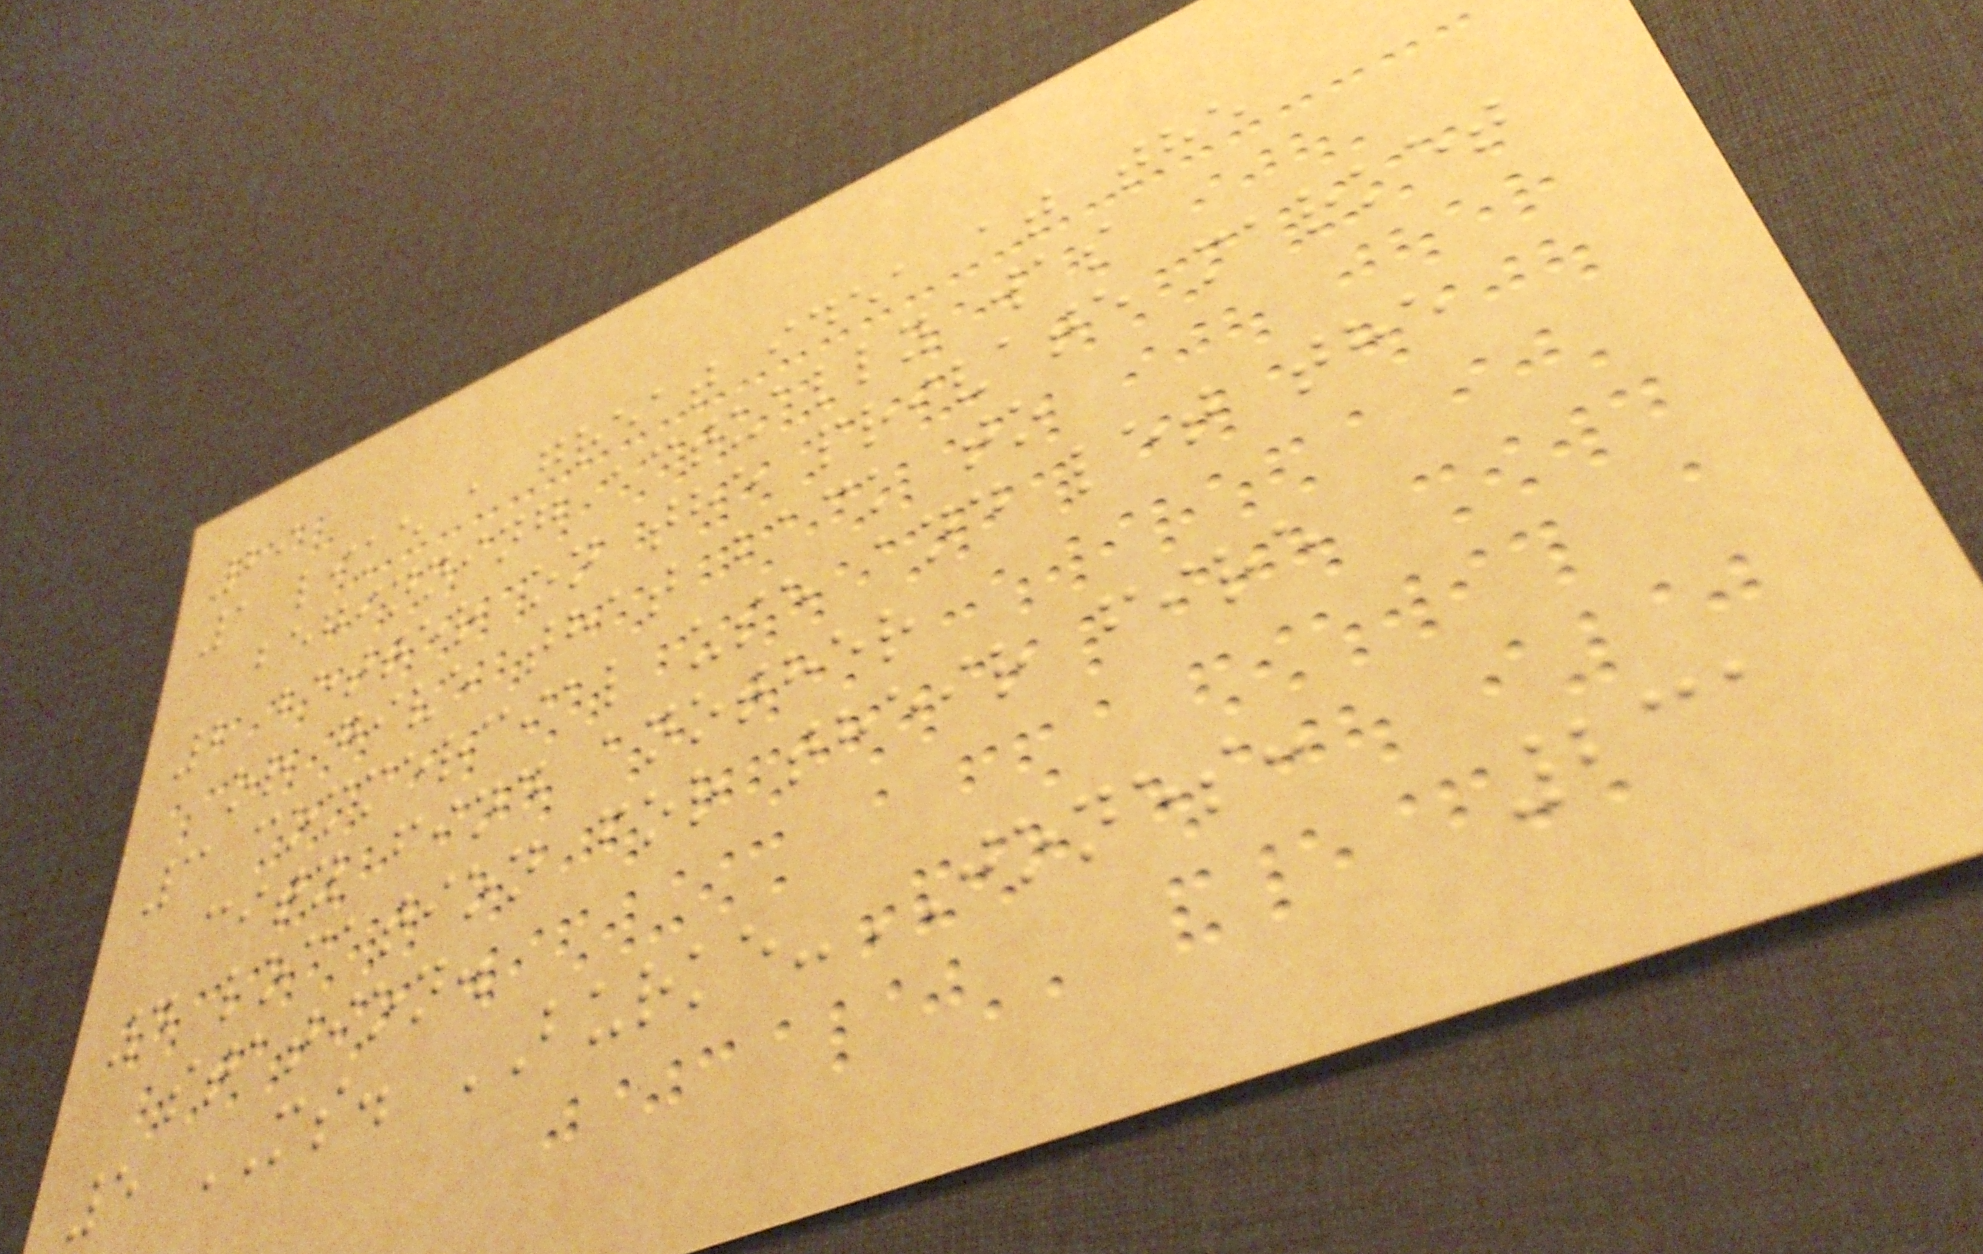29
1 like a great idea at the
beginning actually was
2 better on the private market
or give that back to
3 commercial use and let the
city find another
4 location for their fire
station.
5 MS. BURKE-JONES:
231
